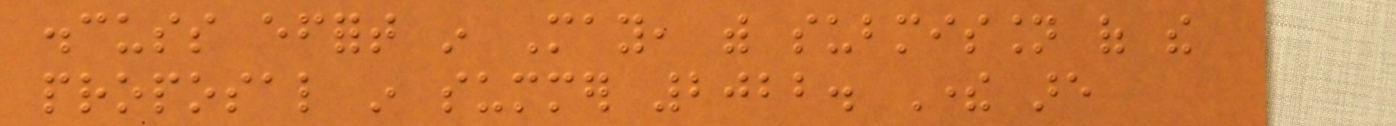discuss effort in May, with submission of the
proposal in summer 2022. There are
